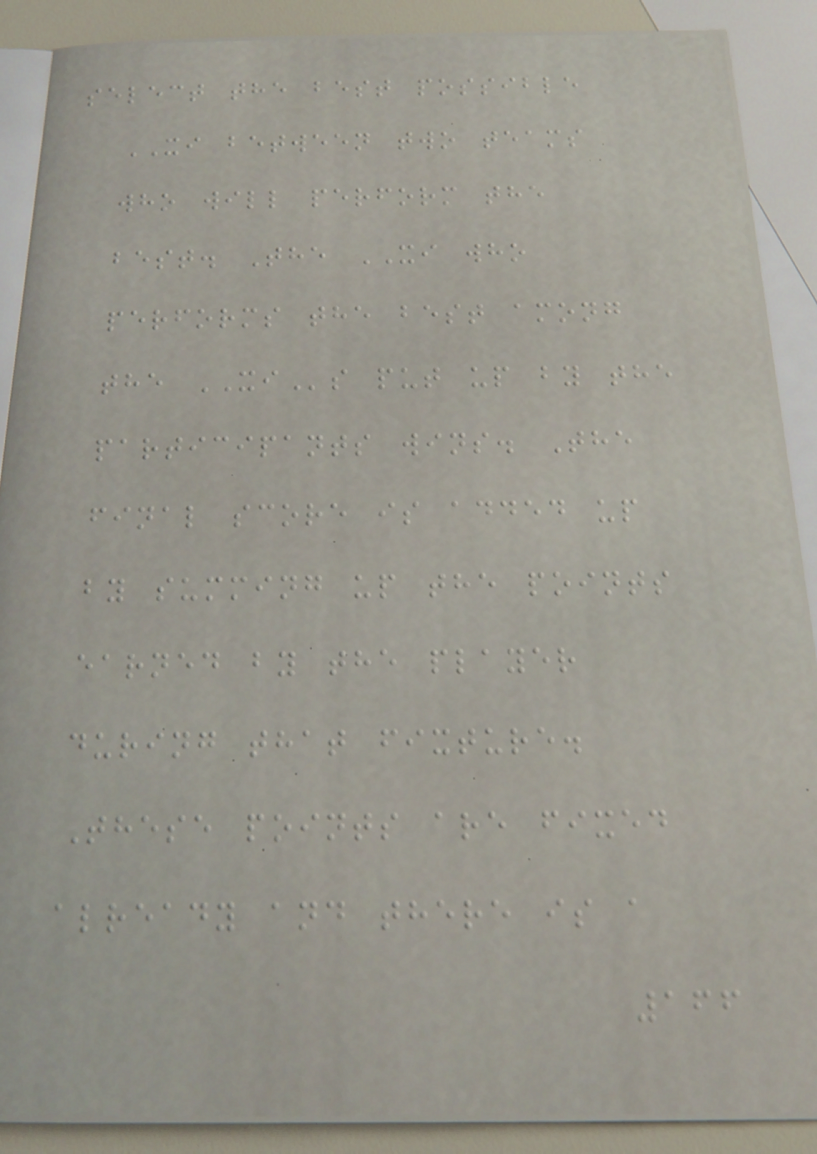select the best possible
XI between two teams
who will perform the
best. The XI who
performs the best among
the XIs put up by the
participants wins. The
final score is added up
by summing up the points
earned by the player
during that fixture.
These points are fixed
already and there is a
166
